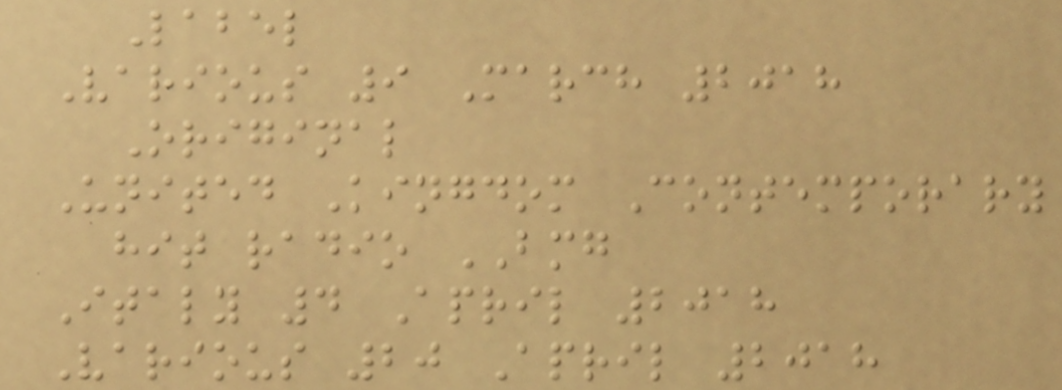Label
Various 9 March 2018
Original
United Kingdom Contemporary
hit radio BMG
Italy 4 April 2018
Various 20 April 2018
